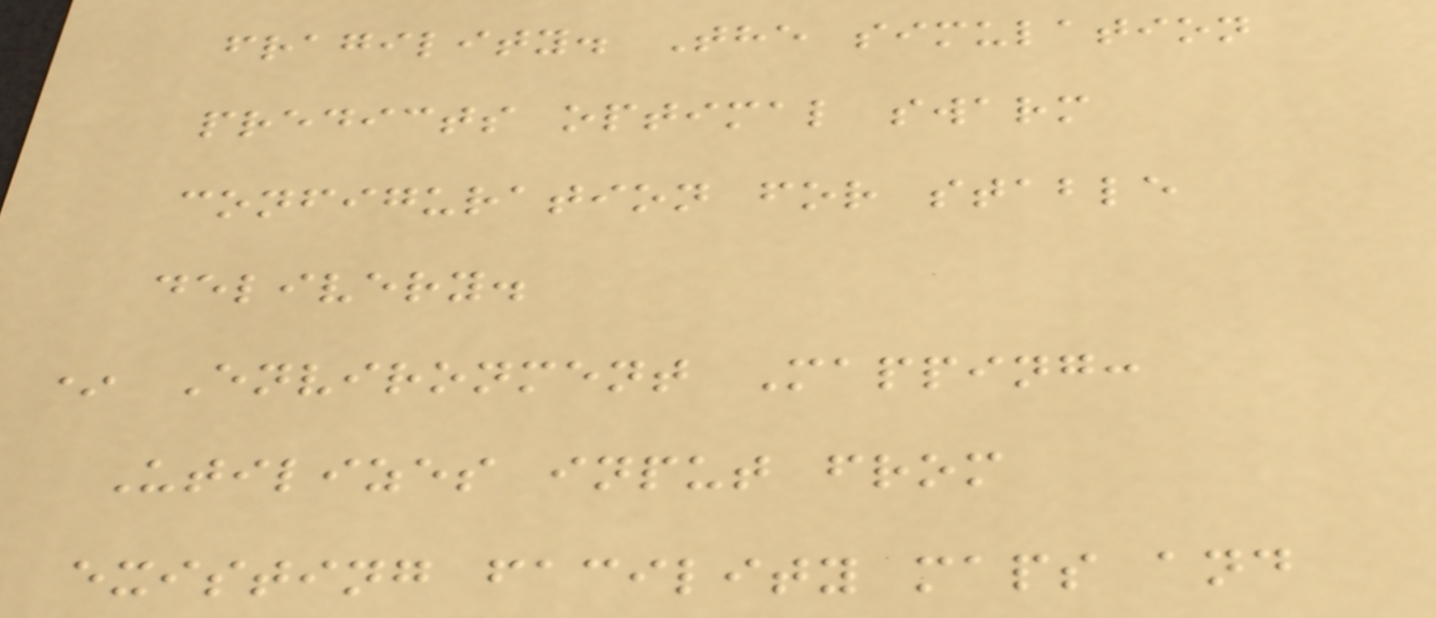fragility. The simulation
predicts optimal swarm
configuration for stable
delivery.
* Environment Mapping:
Utilizes input from
existing facility maps and
